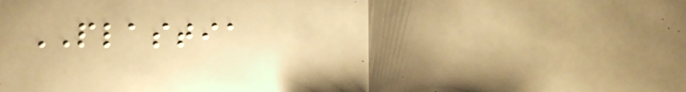PLASTIA
